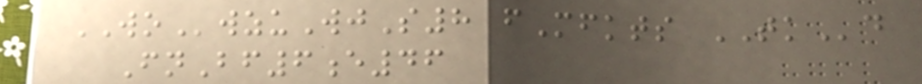WOwzuWjS8 fMfkts TKd
FnBf6e46
